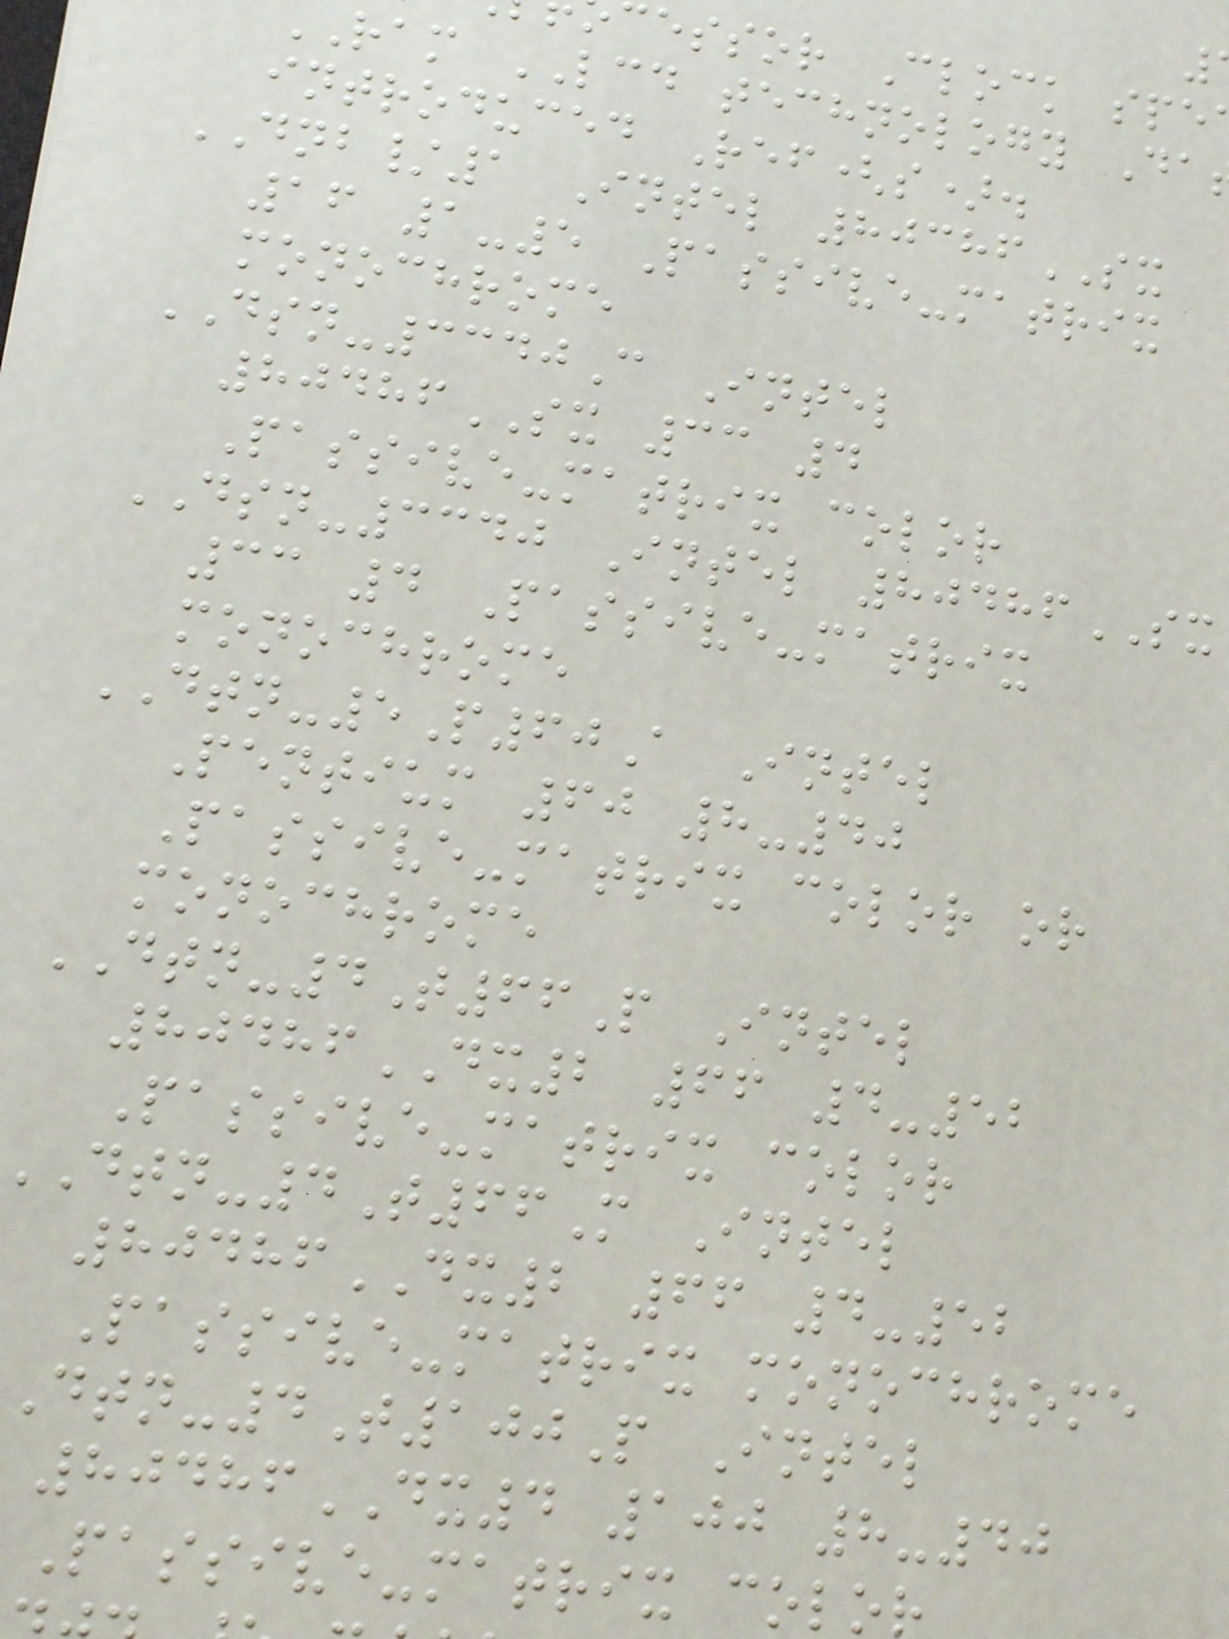essor Clock spe
ram LCD technology Da
introduced Ref(s).
DNB/1 Intel 80386SX
16 1-5 Passive-matrix
monochrome
DSN-3340C Intel
80486SX 33 4
Passive-matrix color
DSN-3340 Intel 80486SX
33 4 Passive-matrix
monochrome
DTN-5P60A Intel
Pentium 60 8-40
Passive-matrix color or
monochrome
DTN-4T66P Intel
80486DX2 66 4-52
Passive-matrix color
-4T66M Intel
80486DX2 66 4-52
Passive-matrix monochrome
-4T100P Intel
80486DX4 100 8-40
Passive-matrix color
